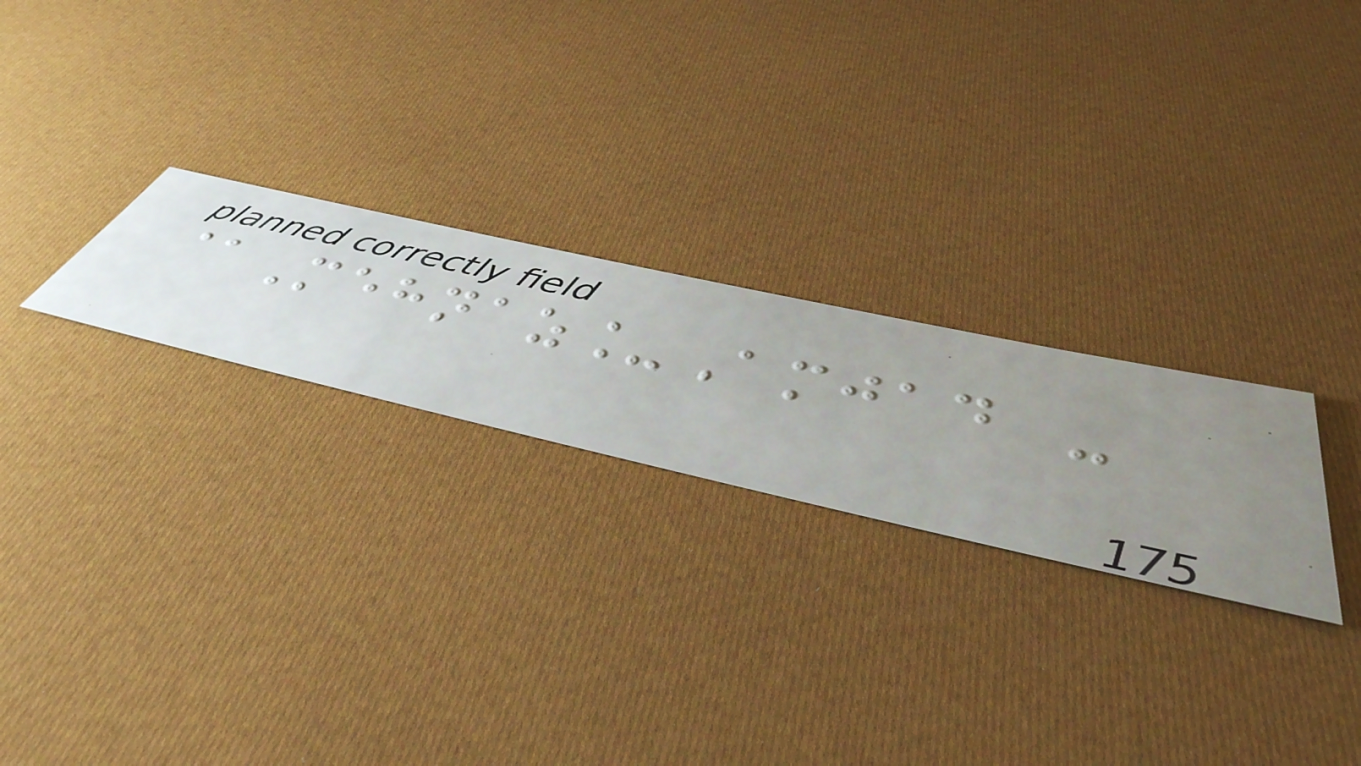@Mehnaz_Amjad -
